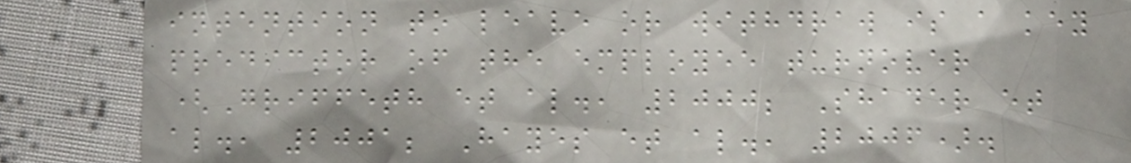intention to leave or withdraw is a key
predictor of the employee turnover
(Griffeth et al., 2000; Shader et
al., 2001; Hayes et al., 2006).
